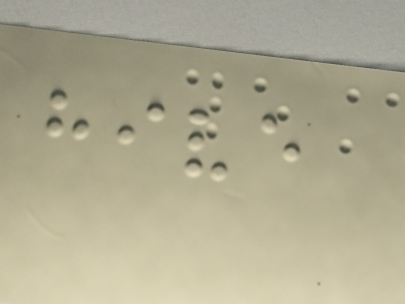hive
